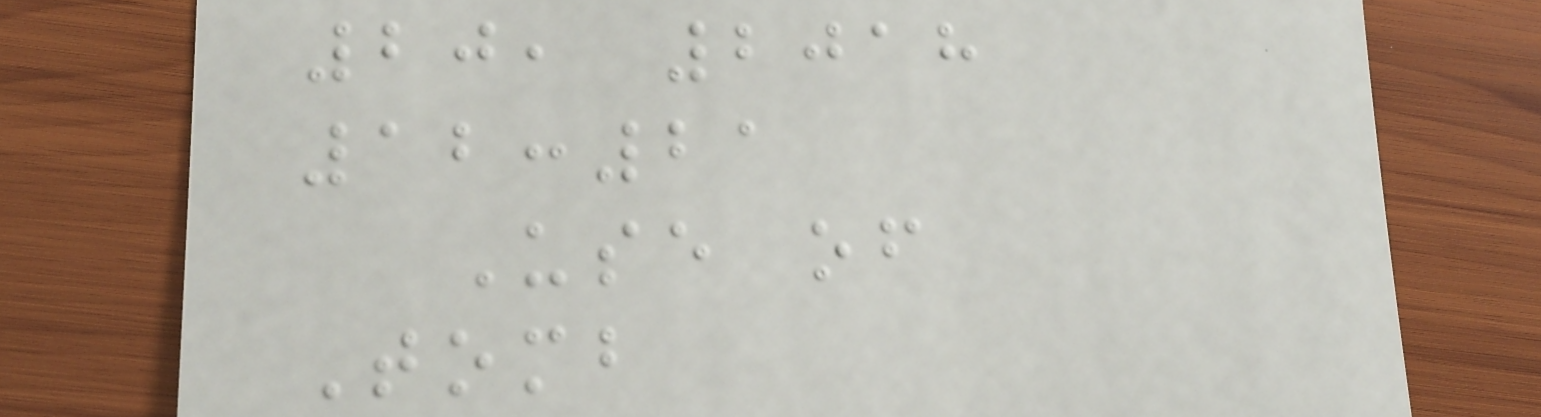20, 2018
12:21
Use of
Tomb
